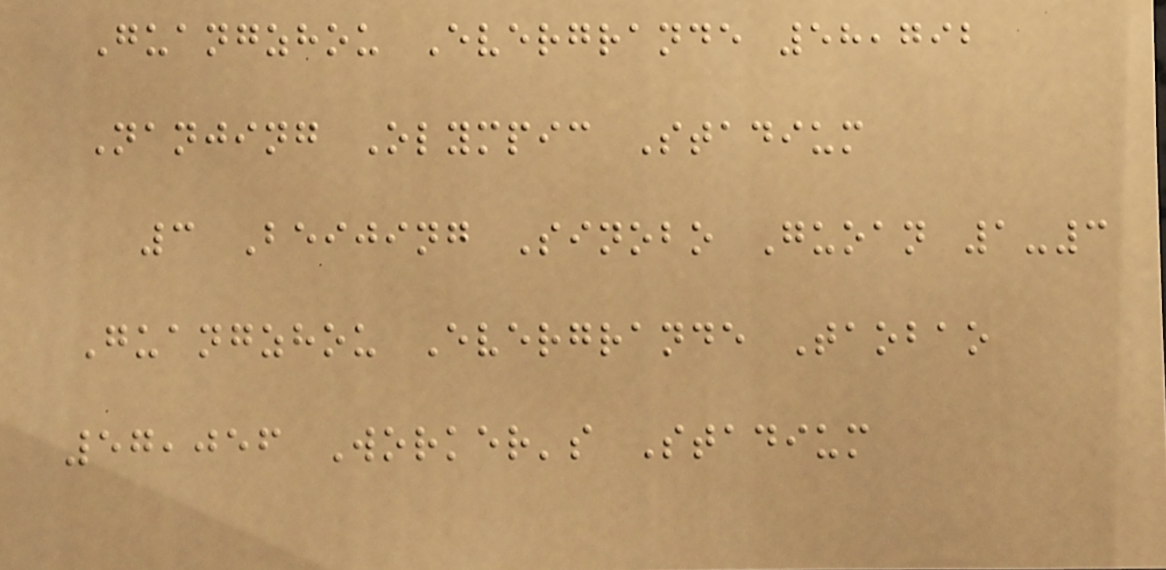Guangzhou Evergrande 58,792
Nanjing Olympic Stadium
3 Beijing Sinobo Guoan 1-3
Guangzhou Evergrande Taobao
57,056 Worker's Stadium
